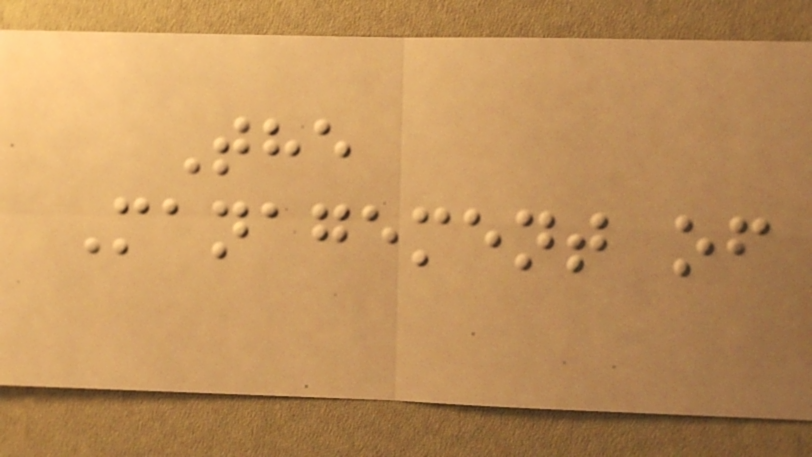The
Management of
